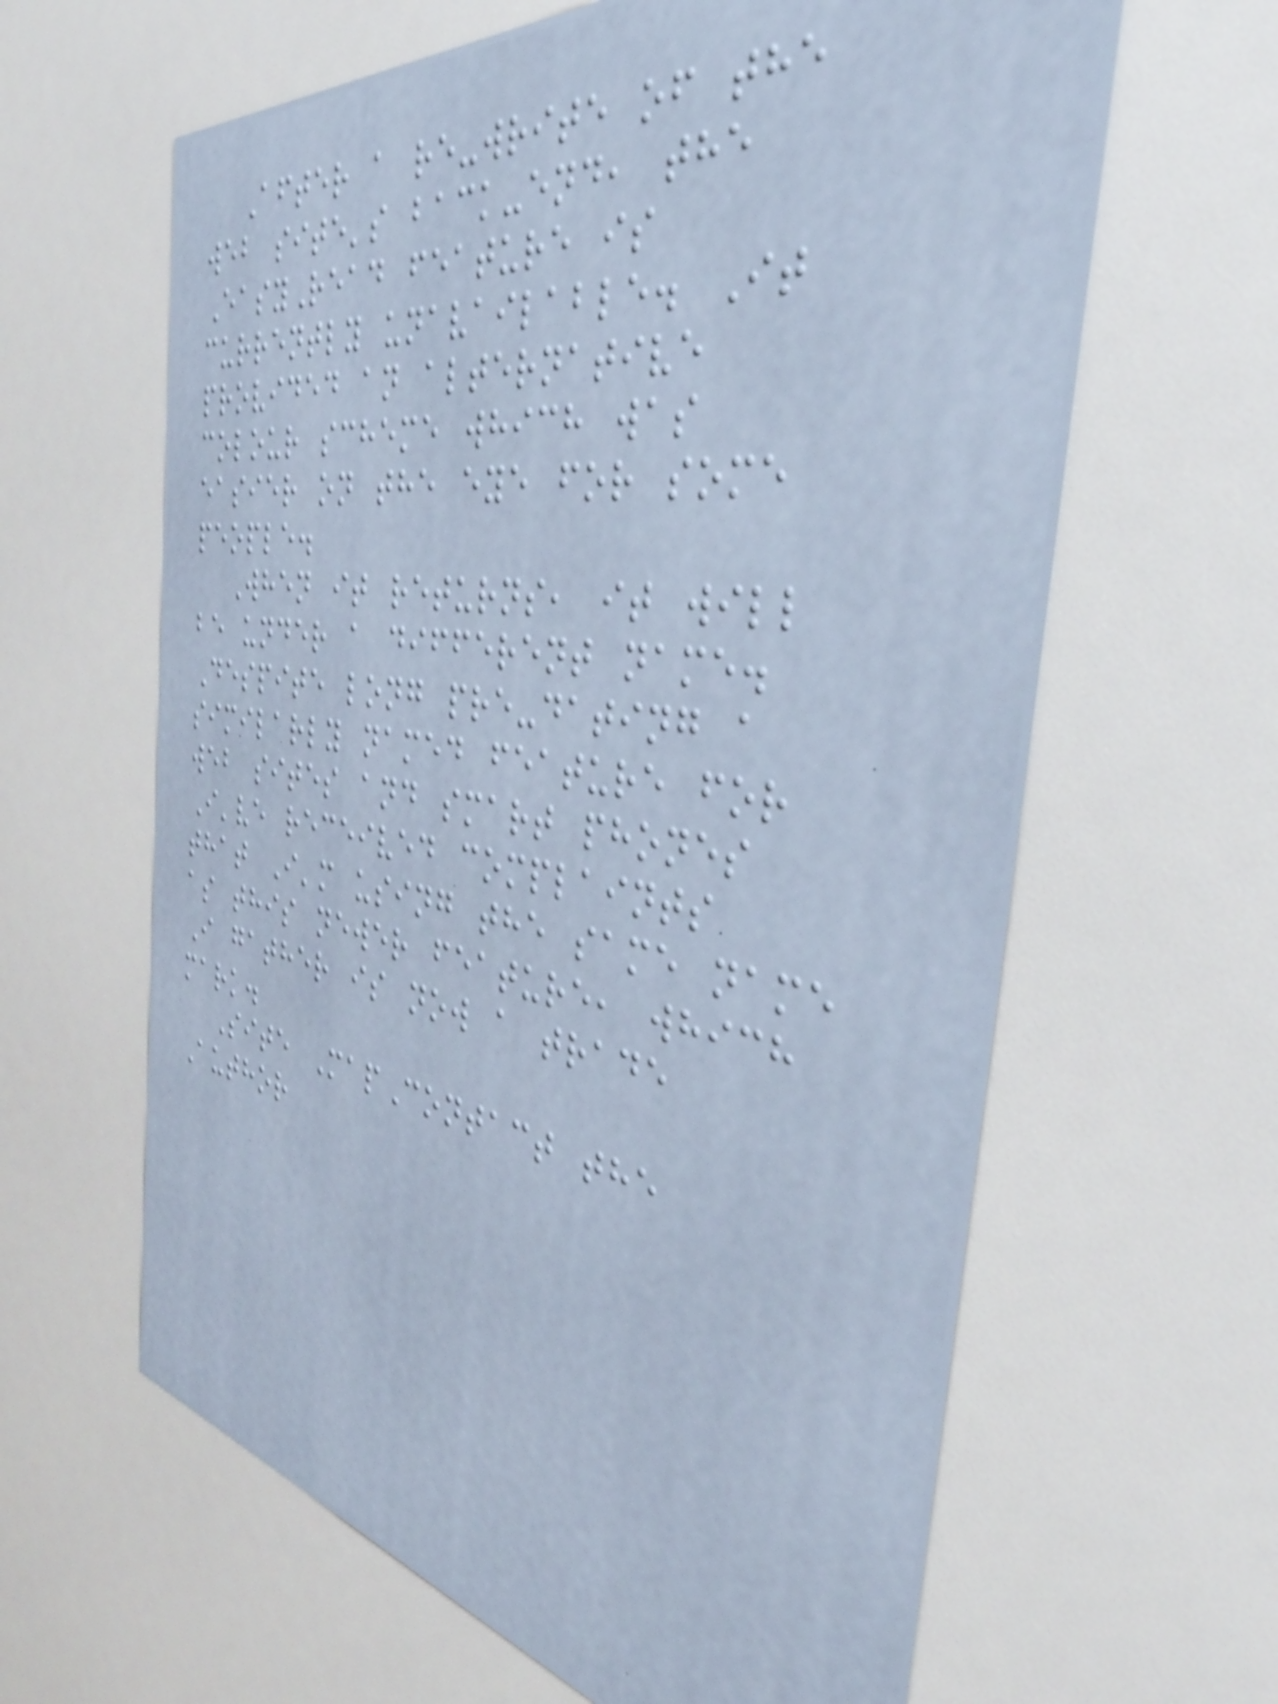After a re-write of the
web site's back-end, the
EasyRead feature is
currently unavailable. It
provided an alternative
colour scheme which was
easier on the eye for some
people.
When it returns, it will
be under a different name.
Despite long pre-dating a
similarly named feature for
web sites and smart phones
I've received complaints
that I'm using the same name
as this newer feature, which
I gather is now a trade
mark.
Site MapContact the
Author
